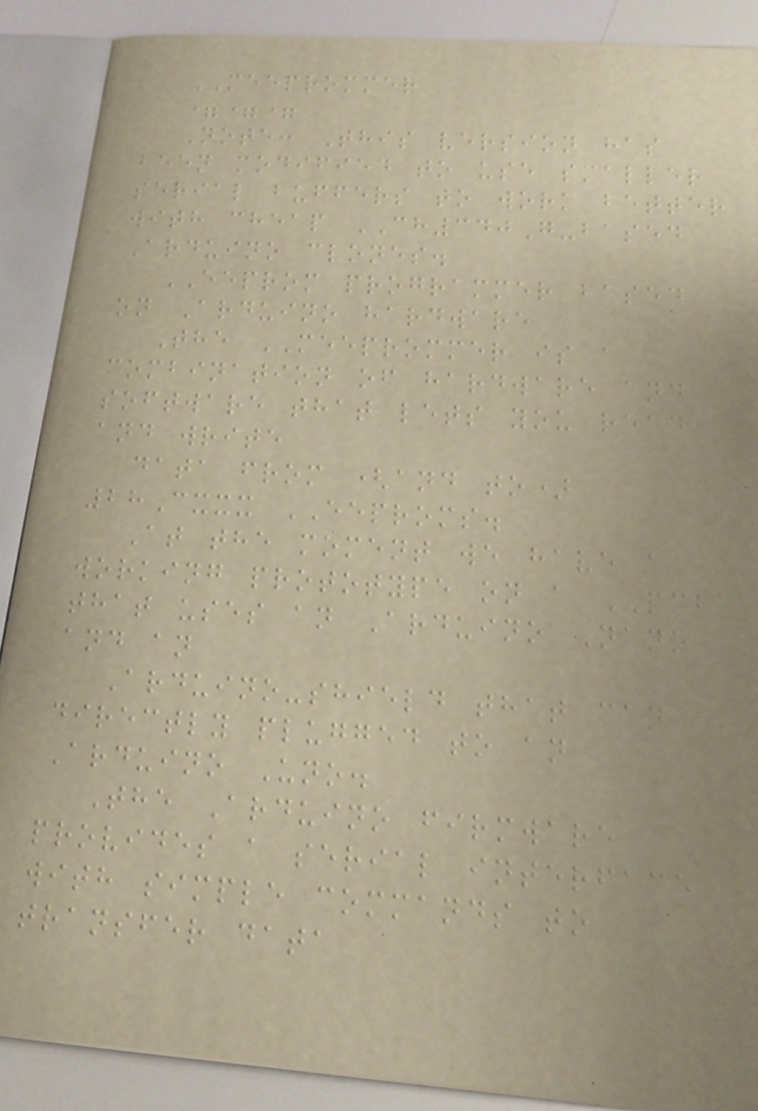MEEPROMMER
===
Note: This version has
been modified to use smaller
serial buffers to work better
with cheap CH340G-based
Arduino clones.
EEPROM programmer based
on Arduino hardware
The MEEPROMMER is a
combination of hardware and
software that lets you read
and write
data from (and to)
28Cxxx EEPROMS.
At the moment we have a
working prototype on a PCB
that uses an Arduino Nano
and an
Arduino-shield that can
directly plugged to an
Arduino Uno.
The Arduino firmware
provides a serial interface
with simple commands to
transfer data
